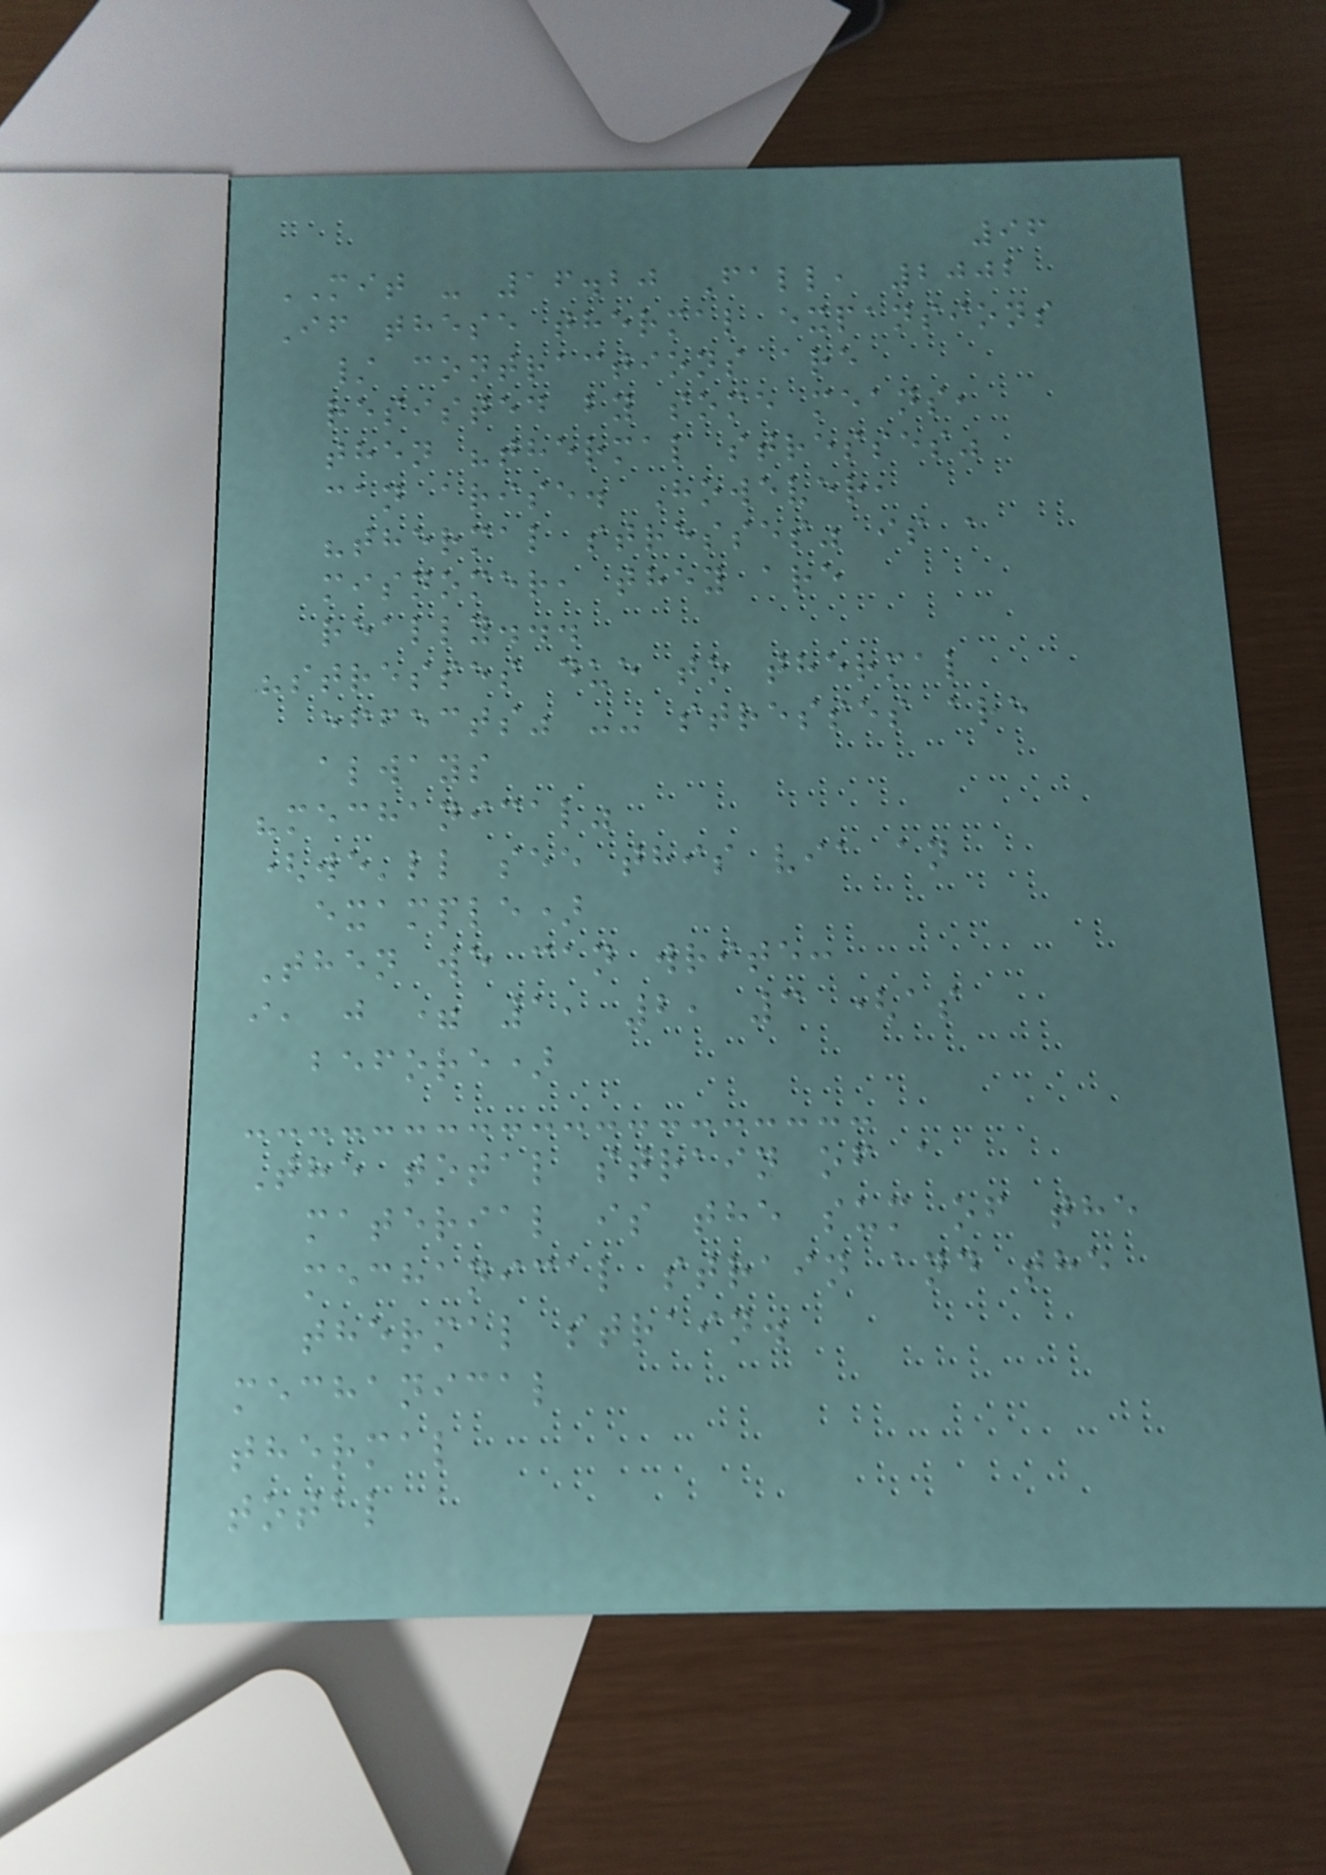96
MIT - 16.20 Fall, 2002
If these thermal expansions
/ contractions are
resisted by some means,
then "thermal stresses"
can arise. However,
"thermal stresses" is a
misnomer, they are
really...
"stresses due to thermal
effects" -- stresses are
always
"mechanical"
(we'll see this via an
example)
Then we can write:
i, j = 1, 2, 3 (as
before)
The total strain of a
material is the sum of the
mechanical strain and the
thermal strain.
mechanical
thermal
total
